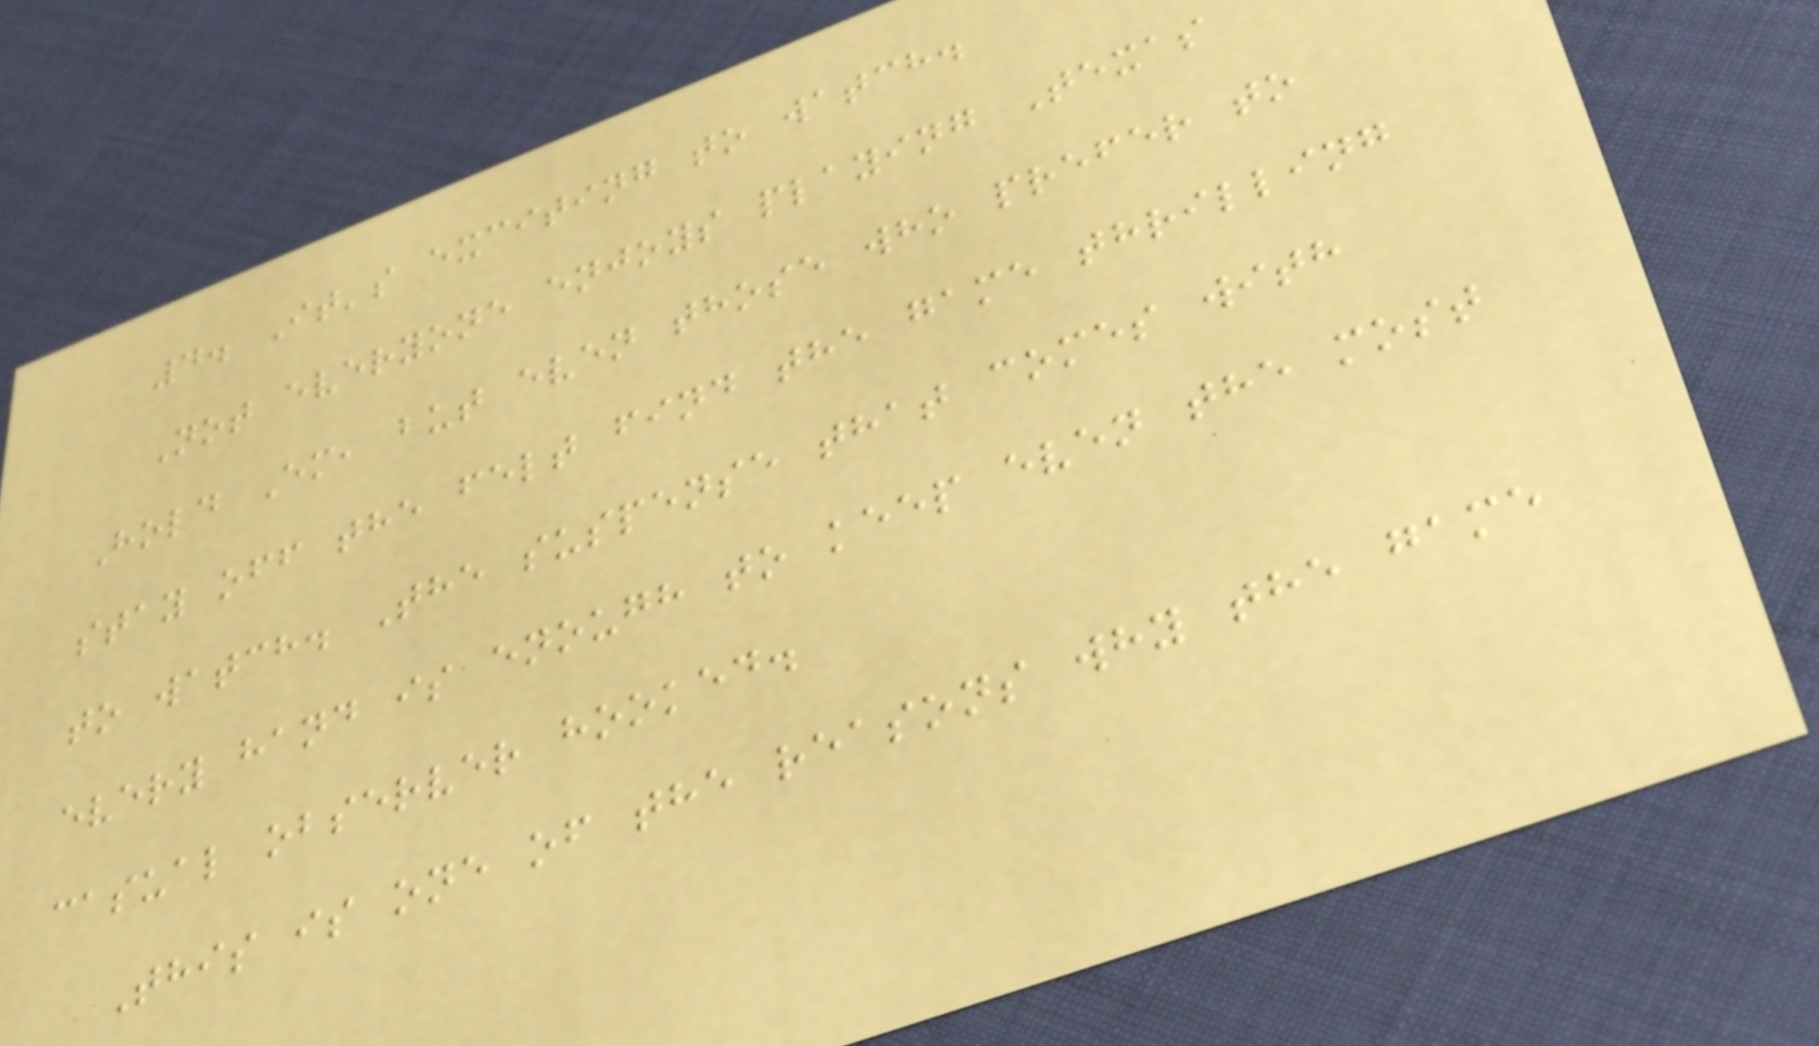4. It's exciting to watch.
Not everyone enjoys playing Texas
Hold Em, but even those who prefer to
stay off the felt find the game thrilling
to watch. The suspense that comes with
every hand is enough to keep even the most
casual observer hooked.
This is one of the reasons why the game
